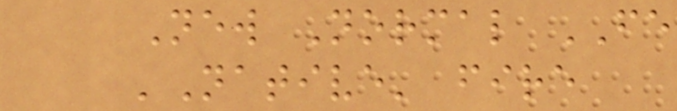New Normal FE
'Native' fire
